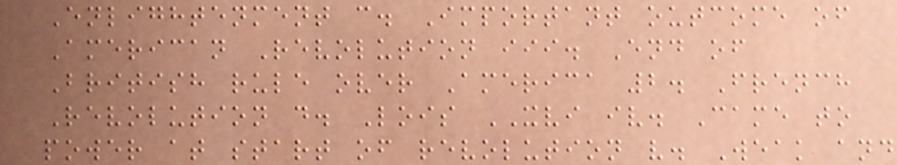Enlightenment c. Important outcome of
American Revolution iii. End of
British rule over America 2. French
Revolution d. Lois XVI iv. Came to
power at start of revolution v. Weak and
